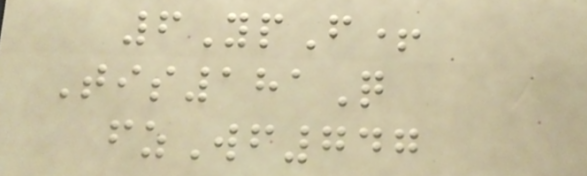6YpF+
Tis181Q
fzWf747
